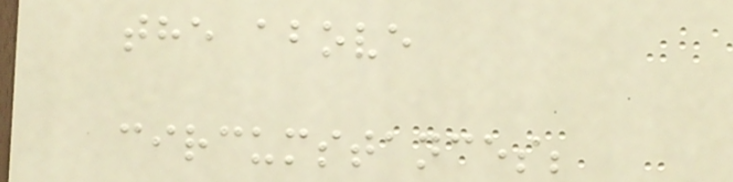the above
circumstances;
